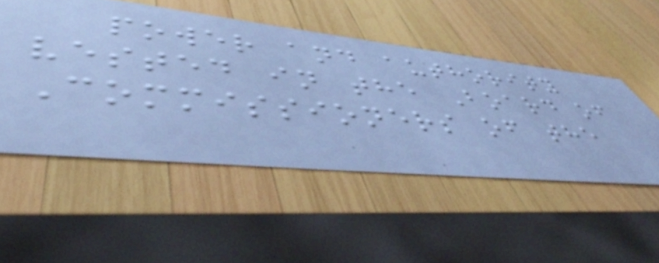power and authority
vested in the Board of
Commissioners of the
